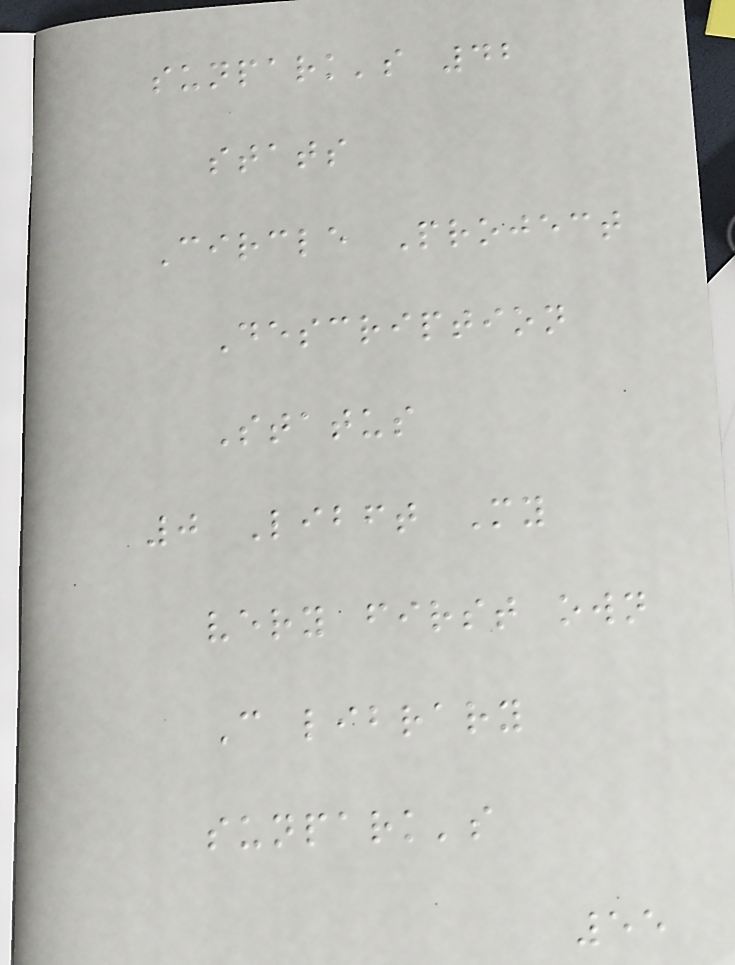sunpark's 42
stats
Circle Project
Description
Status
0 Libft My
very first own
C library
sunpark's
55
